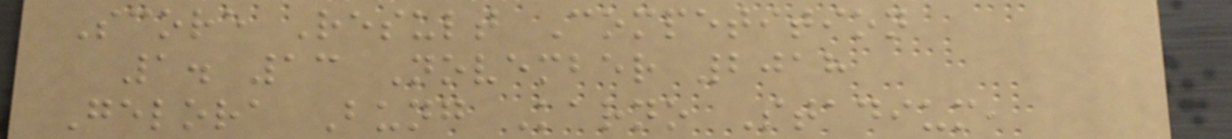Score Result Competition
1. 13 November 2018
Gelora Bung Karno Stadium,
